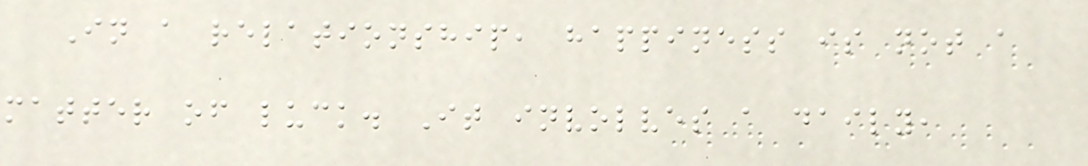In a relationship, happiness is not a
matter of luck. It involves a daily,
